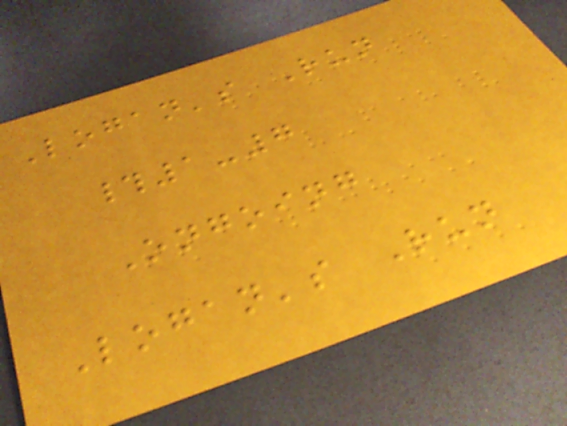Logan's Run
#1-7
Ongoing
Logan's Run
